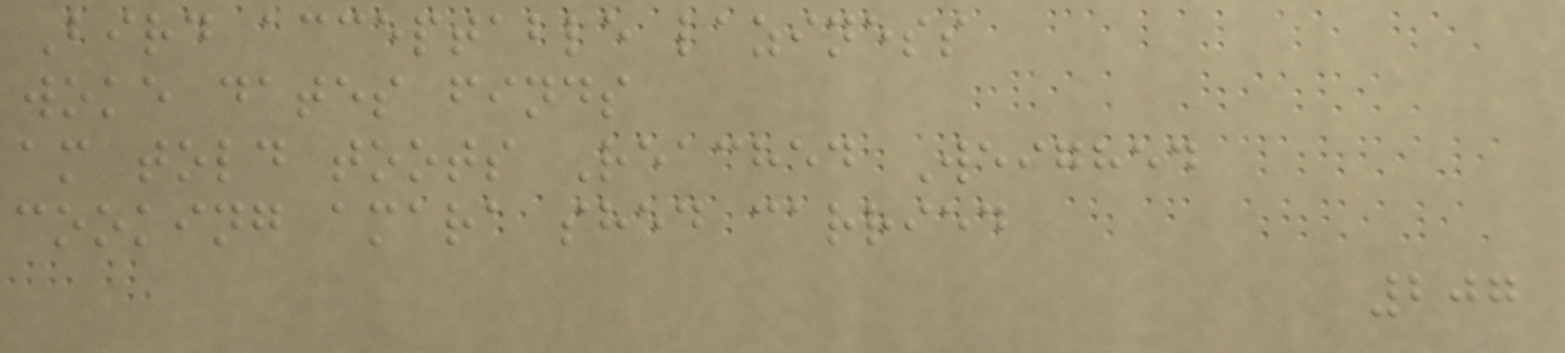Bird acceptable laziness
woke dates finds
am told toots Reached Weighed
cooking amara shed carried
207
